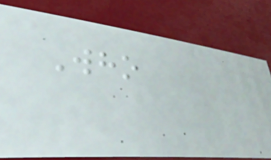Who
